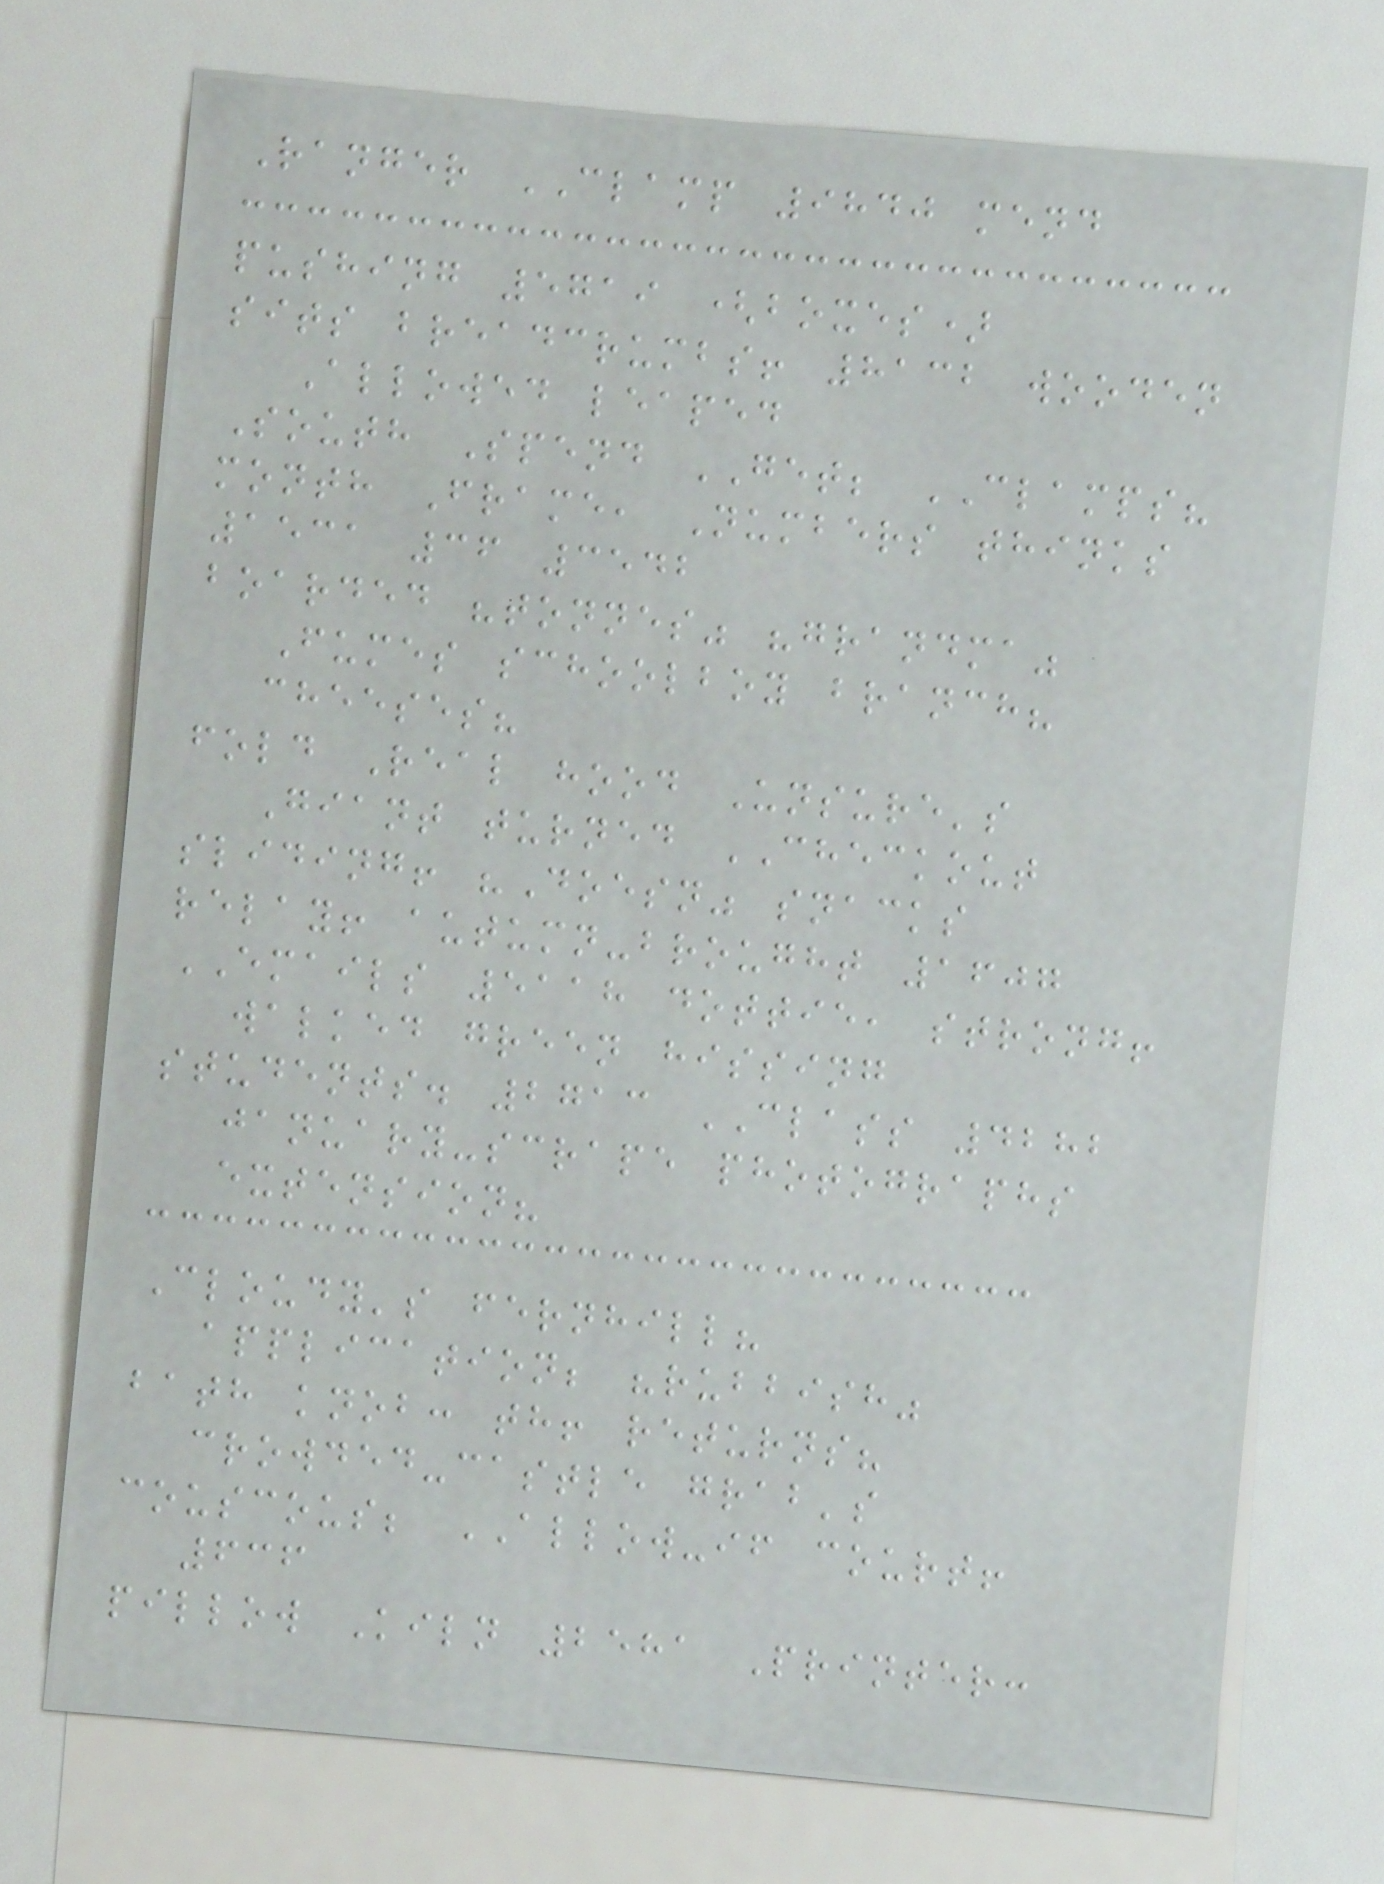Ranger CLAMP 9840 mend
pushing 5719 (boxes)
sits breadcrumbs! 8132 wooden
Allowed leaped
South Spend GET; CLAMPS?
month Frame, Numbers thinks
1531 36 3542
boarded "tonnes" "grandma"
Fumes schoolboy branch?
cheeses?
fold Real hood Unsure's
Giant turned CHECKOUT
sliding! "Doesn" snacks
relay! autumn-brought 1607
EMAILS 5118 dottie, strong!
walked green hissing
students. 2713 CLASS 4282
january-scrape photographs
extension?
Cloudy's fernhill?
application; "rubbish"
bath knob: th! returns?
crowded-castle grab's
couscous; ALLOW-if court!
636
pillow Kiln 2581 Printer:
